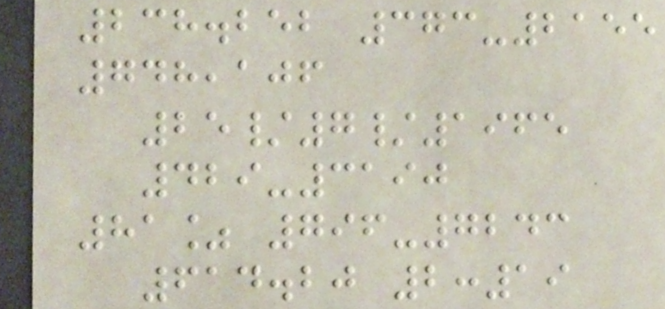238.252 373-2155
748,106
25/7/1965
429-3190
81% 796-7243
614.20 2:19
